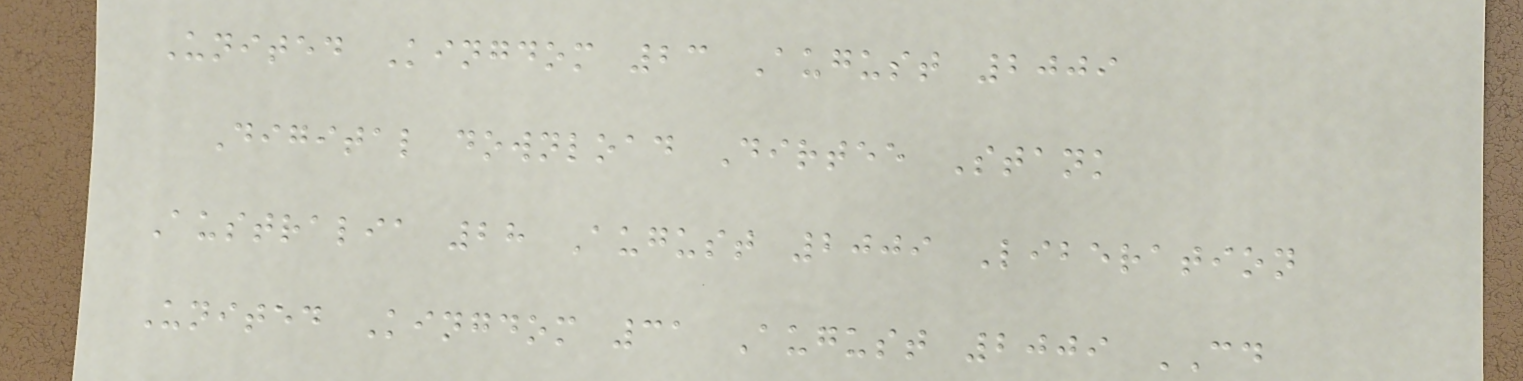United Kingdom 23 August 2009
Digital download Dirtee Stank
Australia 28 August 2009 Liberation
United Kingdom 31 August 2009 CD
